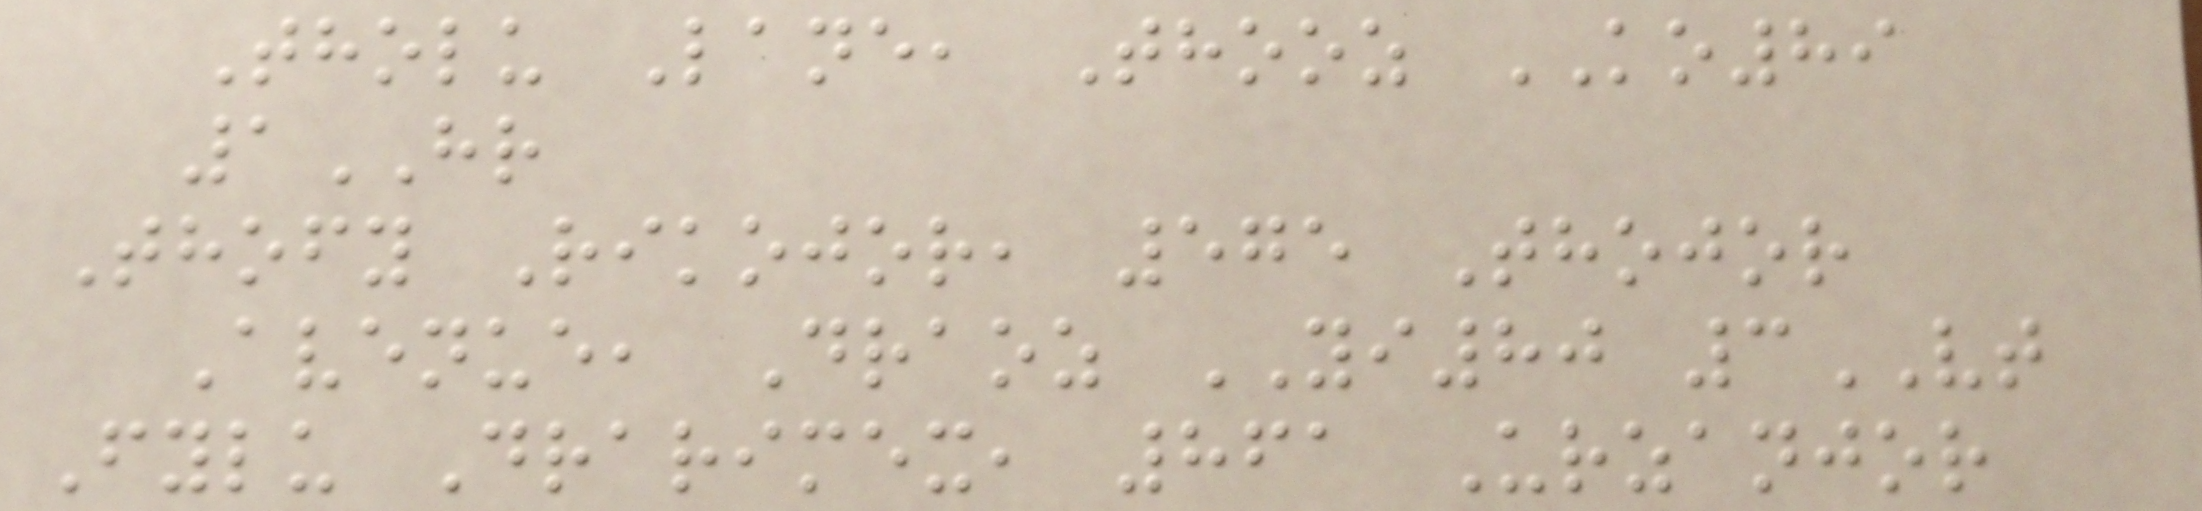Tholu Lane, Thooz KO89
1HR
Thofy Rikojor, 575 Thojor
Avenue, Draoz YI80 3VT
Fylu Drarimex, 861 Urzanjor
